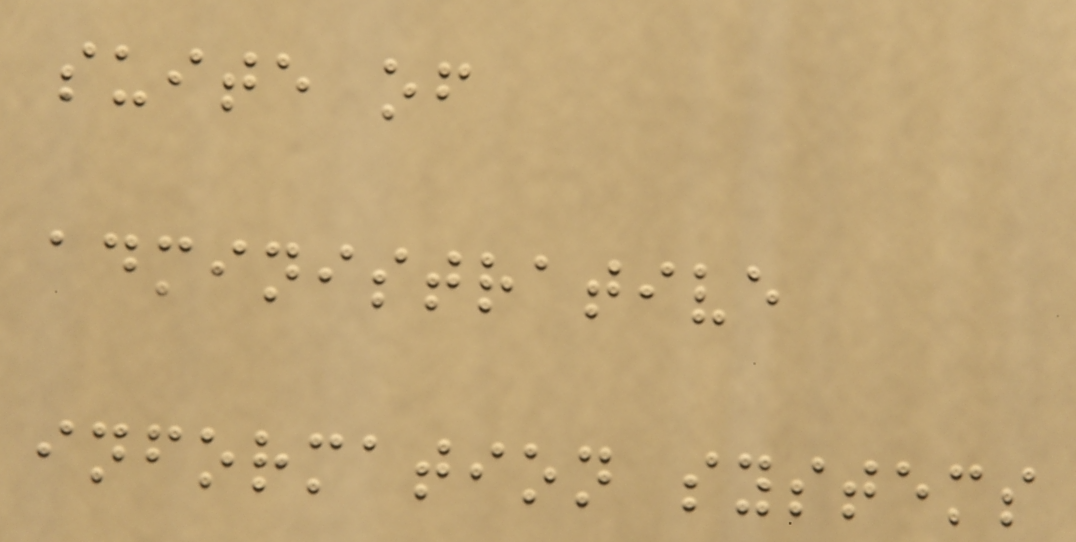suite of
administrative
information systems
